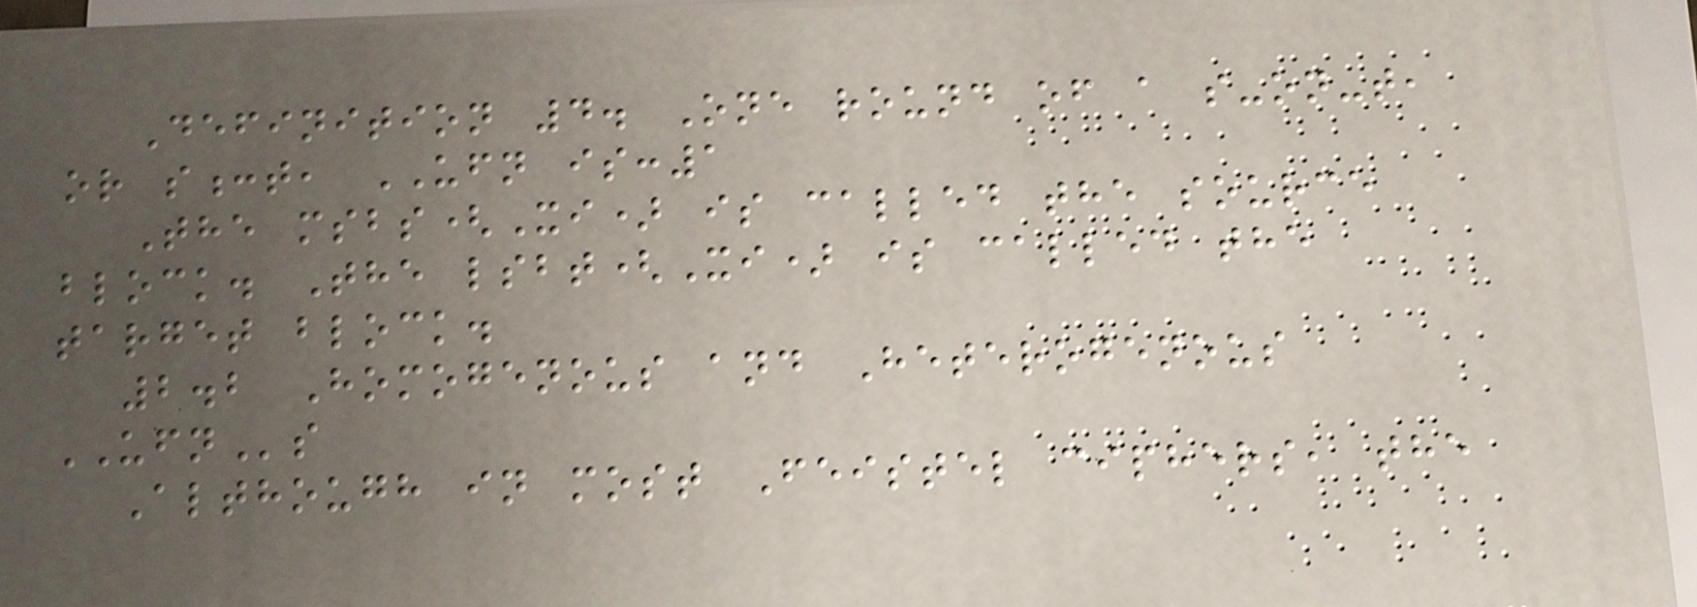Definition 4. One round of a s-on-t,
or s:t, UFN is:1
The msbs(Xi) is called the source
block. The lsbt(Xi) is called the
target block.
2.2 Homogenous and Heterogenous
UFNs
Although in most Feistel ciphers, the
